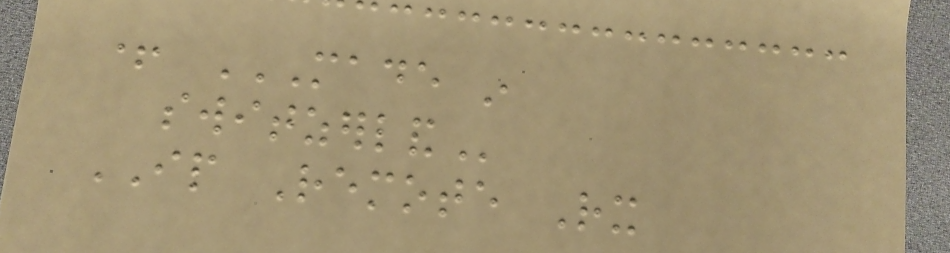+ MADE IN
SWITZERLAND
IP Remote Rx
